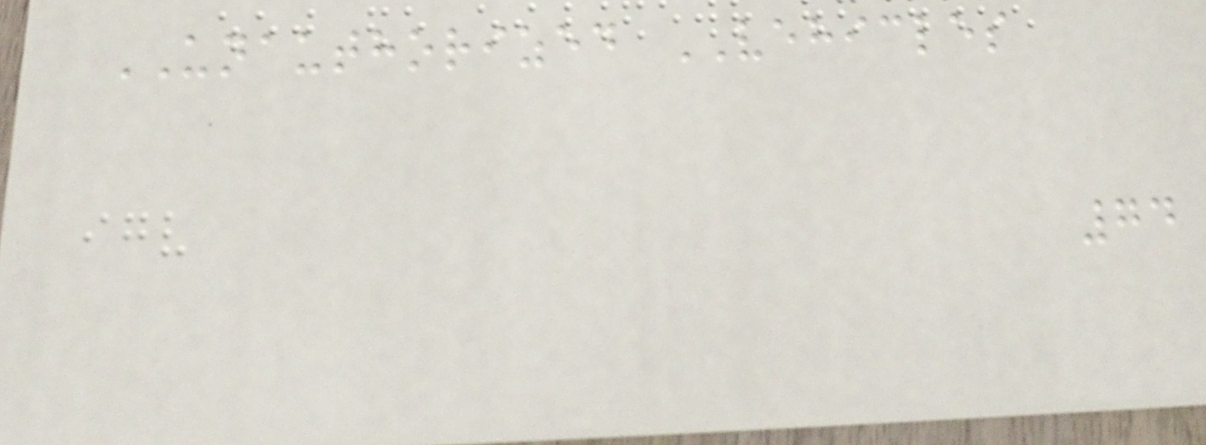UNAUTHORIZED VEHICLES
74
